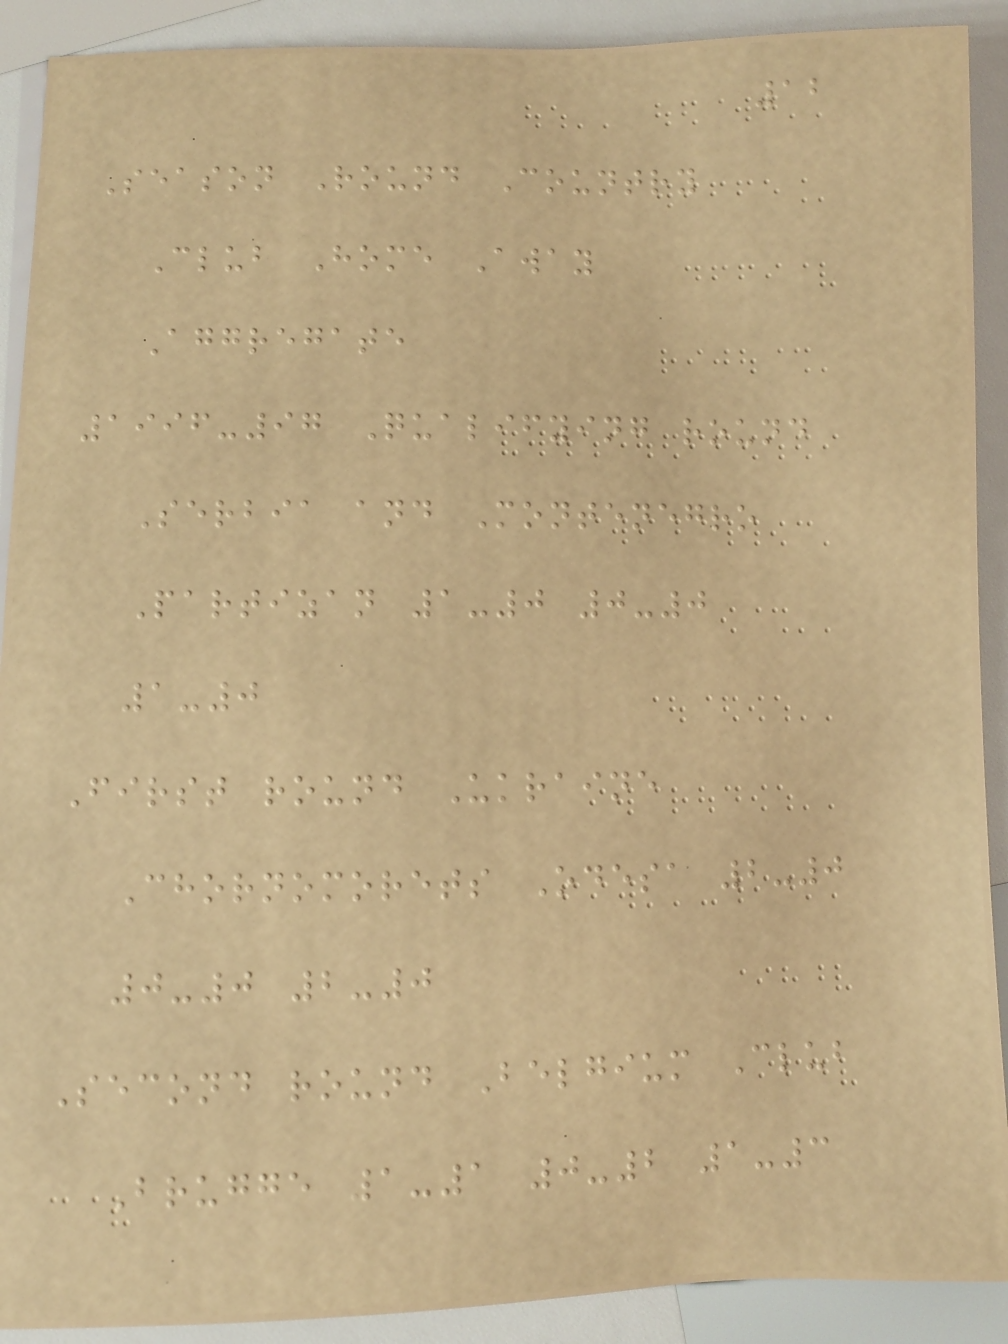12
Season Round Country
Club Home Away
Aggregate
1996-97 Qualifying round
Serbia and Montenegro
Partizan 1-0 0-0
1-0
First round Ukraine
Chornomorets Odesa 2-0
0-0 2-0
Second round Belgium Club
Brugge 1-1 0-2 1-3
